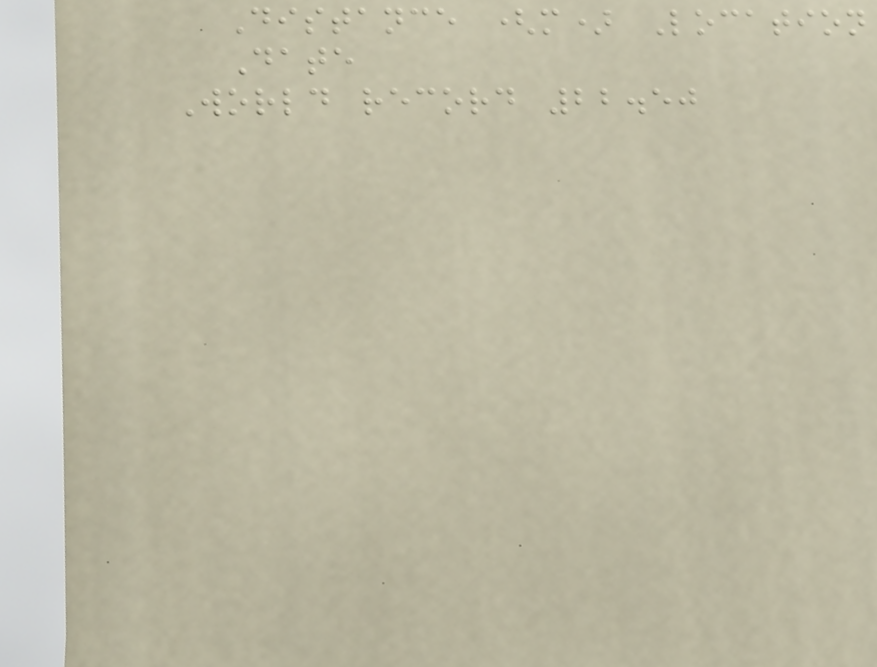Distance (m) Location
Date
World record 22.50
